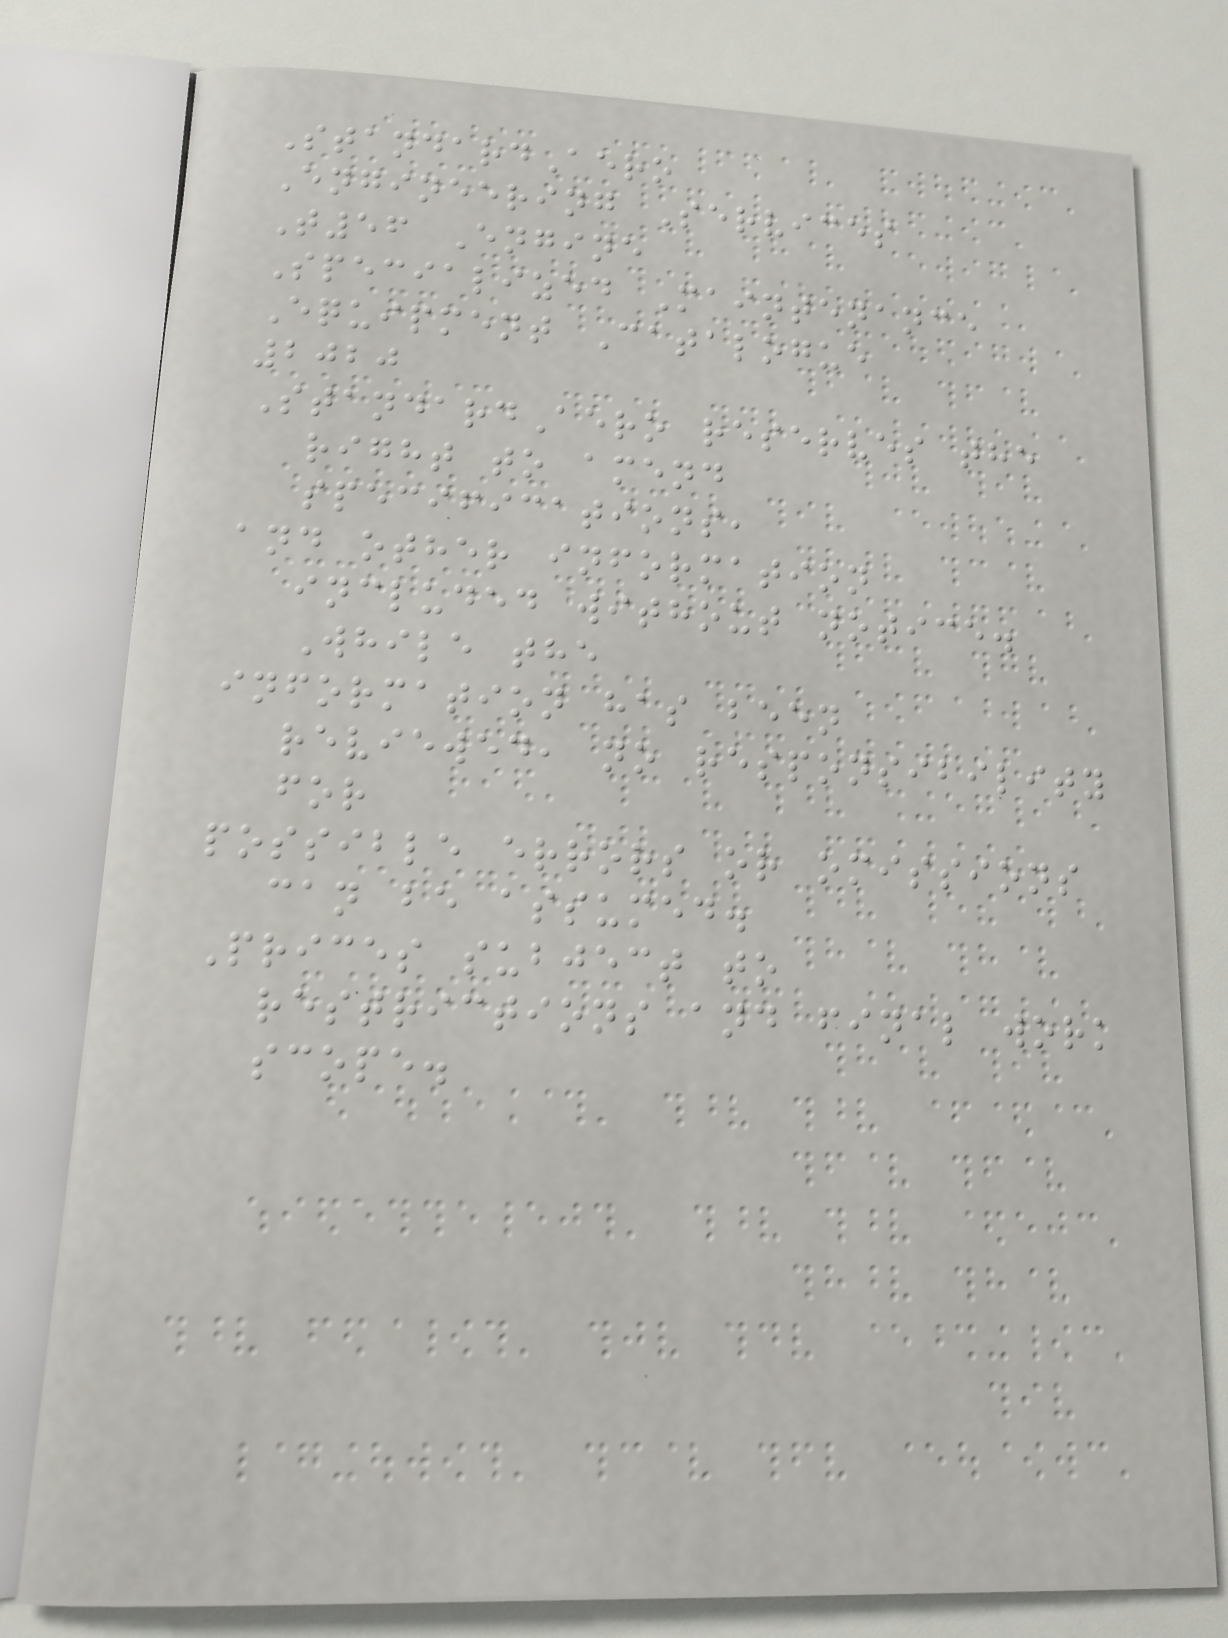StandardAero
Engineering Services
T56 Engine
Specialized Maintenance
Equipment Catalogue
2020
StandardAero reserves the
right to amend
specifications,
and other information
included without notice.
While the
information has been
reviewed, no responsibility
for
possible errors or omissions
can be assumed.
Prices subject to
restrictions and final work
scope.
